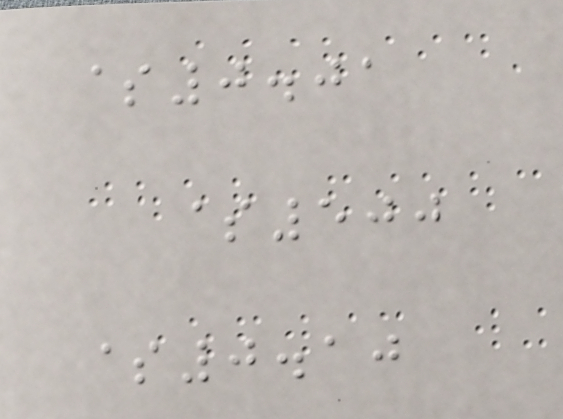$0.01
$500
$0.10
